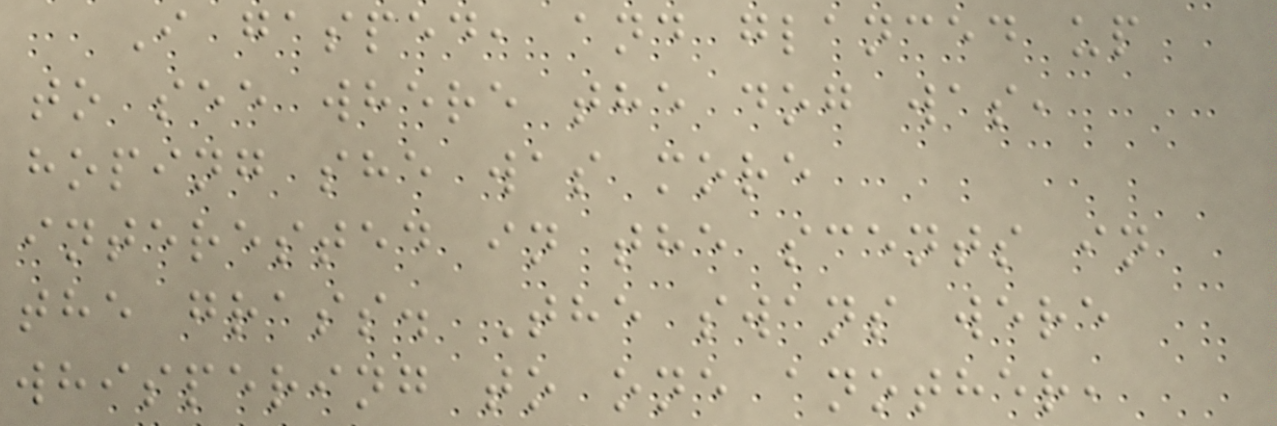I gasped, and glanced up
to see where the dog was,
hoping she was more
interested in the scents in
the grass. The swans were
whispering to one another,
